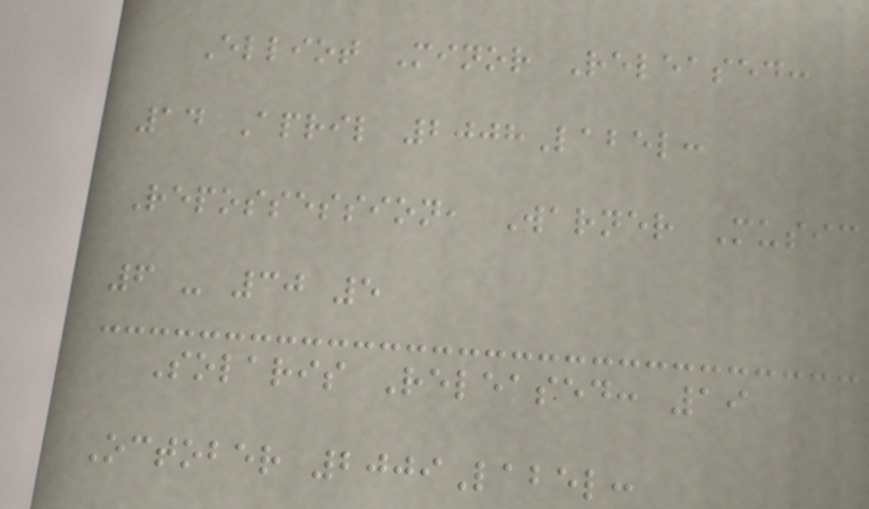Elliot Minor Released:
14 April 2008Label:
Repossession, Warner Music
6 - 30 5
Solaris Released: 19
October 2009Label:
